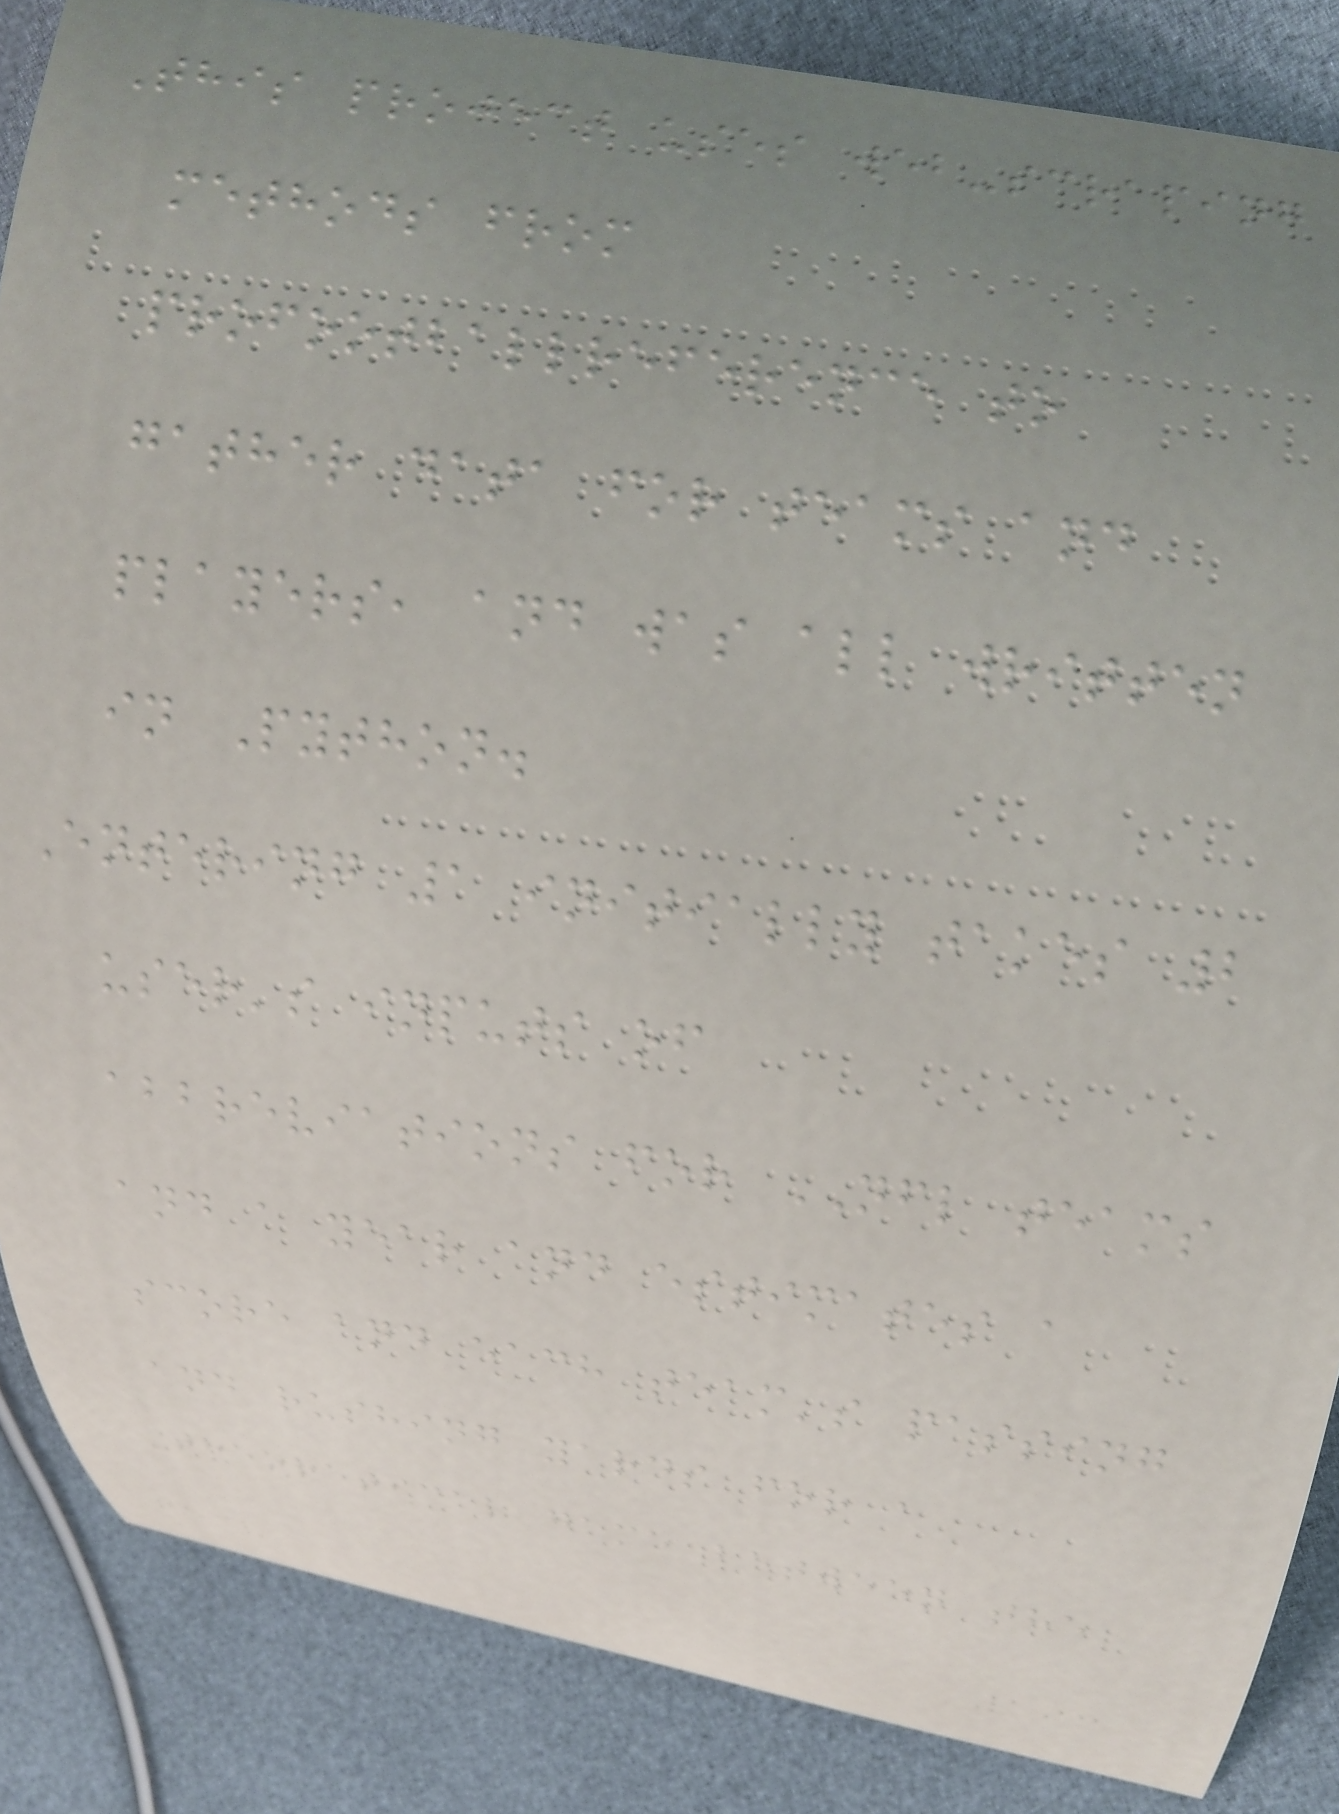This project uses web-scraping
methods from
profootballreference to
gather data for teams and
players, and was all written
in Python.
Entering 1 initially takes 2
user's inputs of
abbreviations for NFL teams
and a year and estimates a
score and each team's passing
and rushing yards for a
theoretical game between the
193
